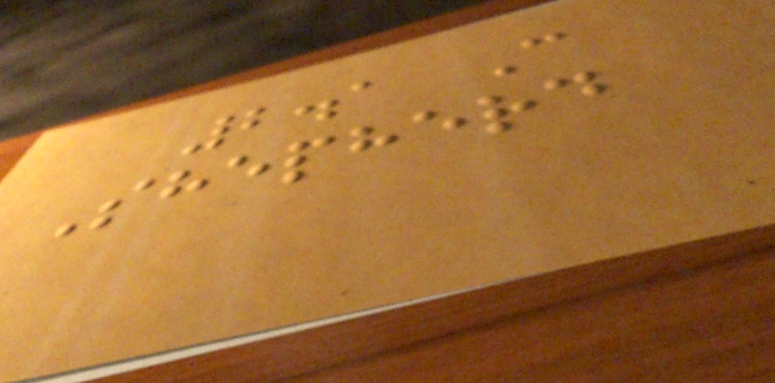2.1 C
Shepherd
